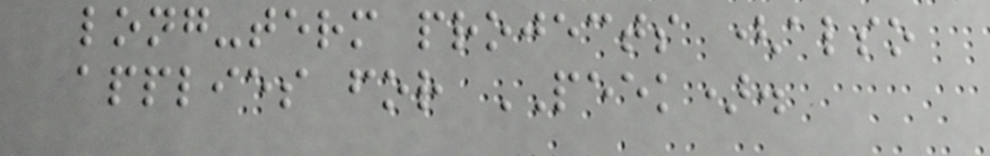long-term projects (also
applies for PEEK).
